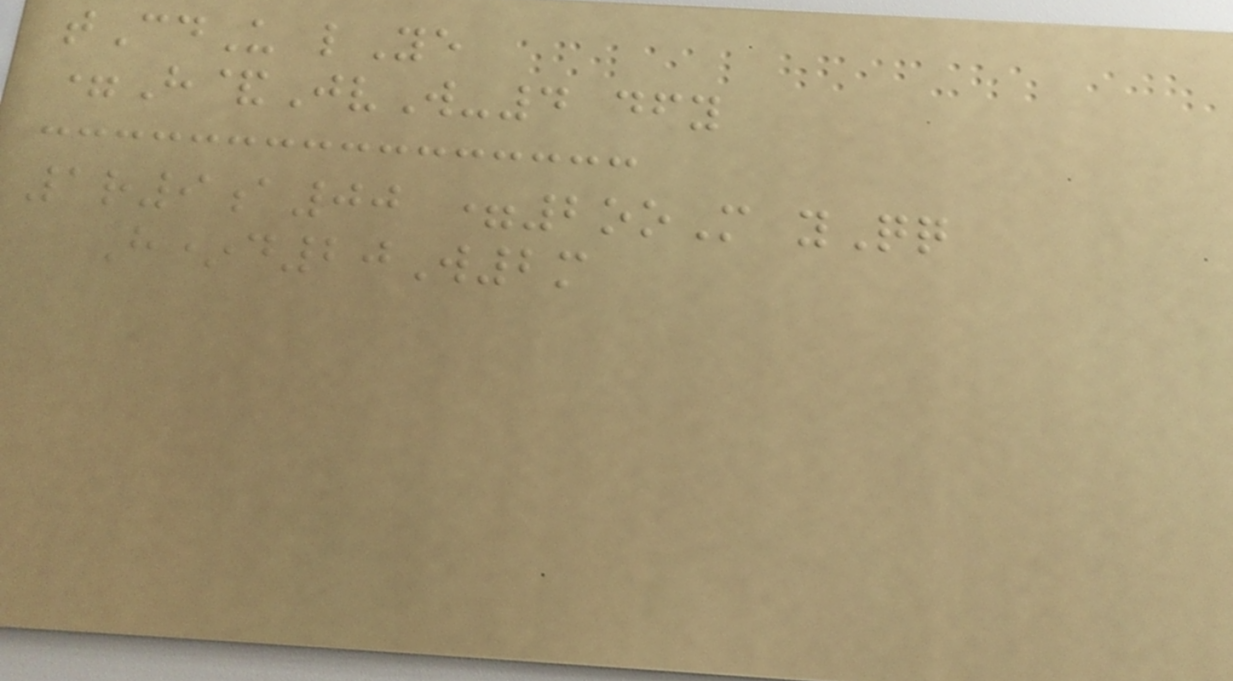tCdU lYe
=H&JvW-4 dfy
1r9a00 =2ooM yQq
H*d20W2m
